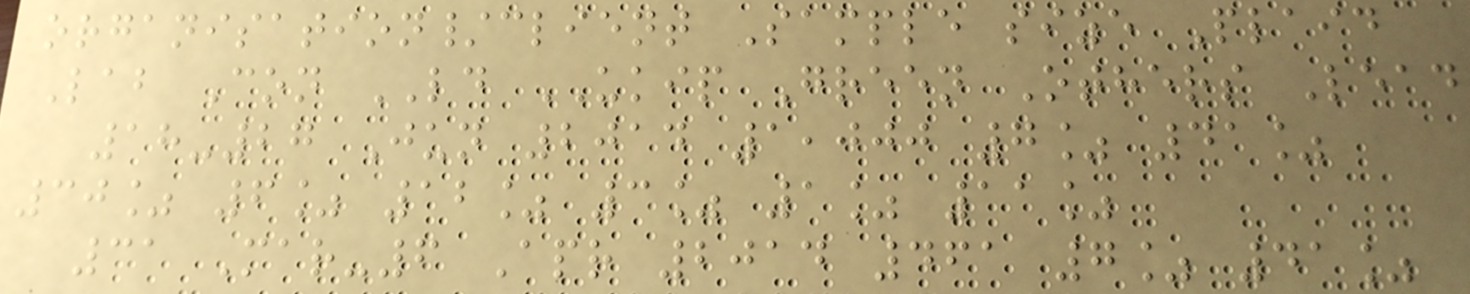organisation/client Sample size Plaid
Lab Con LD UKIP Green Others Lead
18-27 Jun 2014 1,000 7% 41%
30% 6% 12% 3% 1% 11%
31 Mar-6 Apr 2014 461 7% 41%
